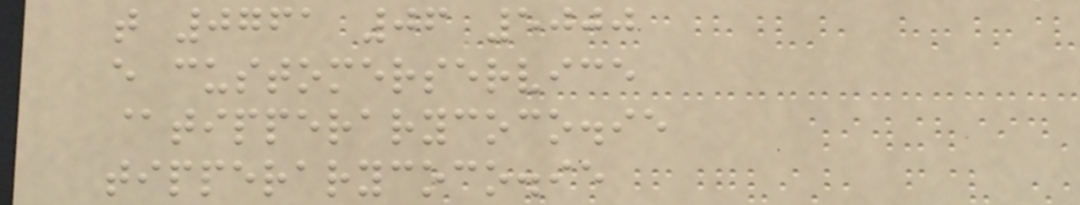t 0761 06 5000
e customerservice
@tipperarycoco.ie
tipperarycoco.ie
